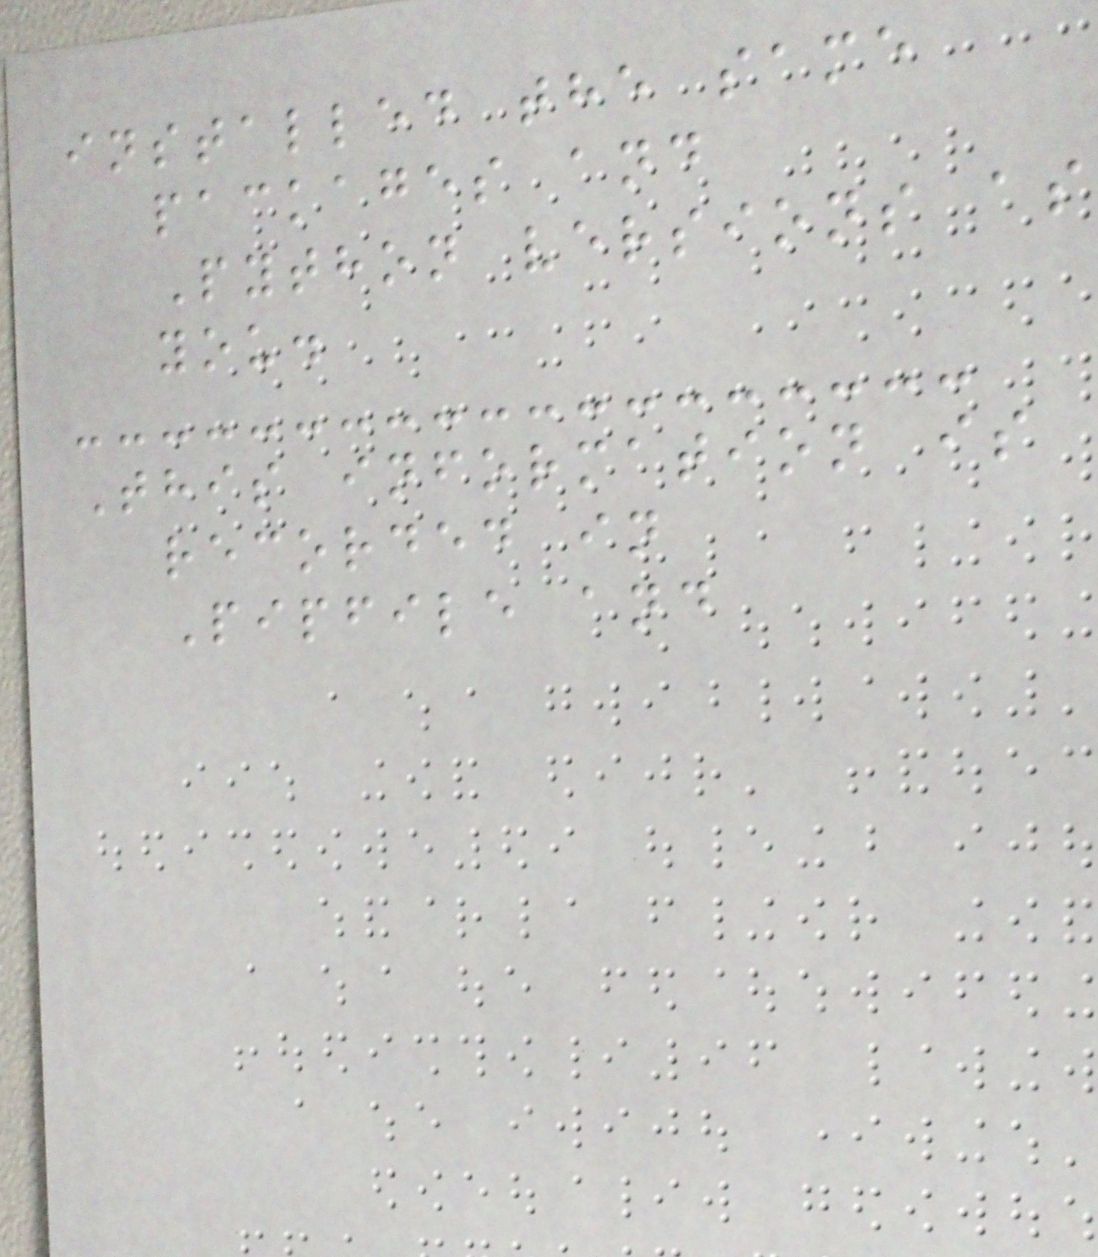installed the same
packages and
Python versions as
you.
This information is
recorded in
Pipfile and
